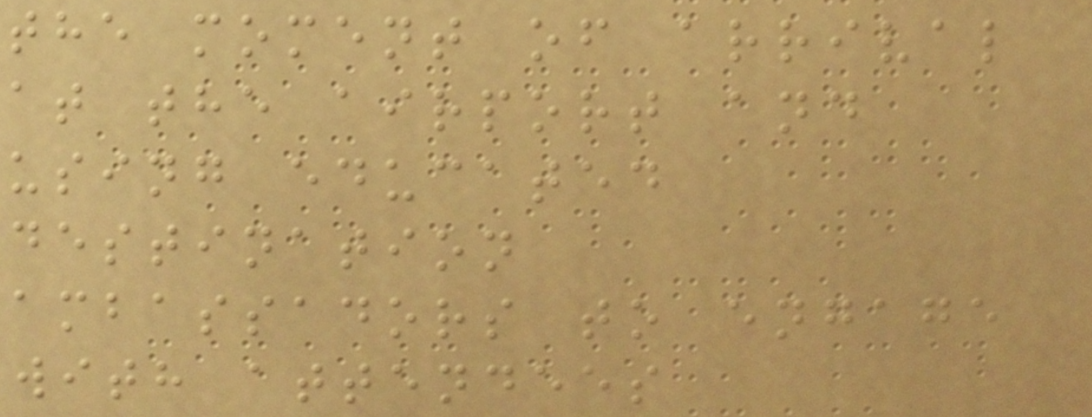the moment of arrival
at the airport and
using educated
destination
ambassadors to engage
with attendees
